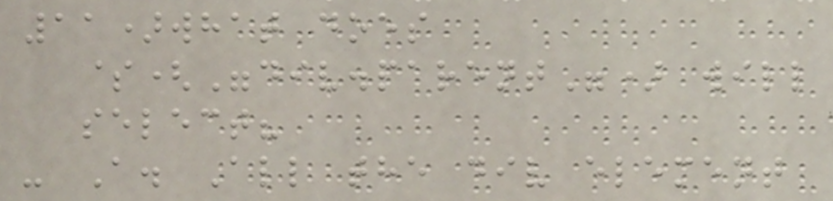11)what does
$("div.parent") will
select?
- A. All the div element
